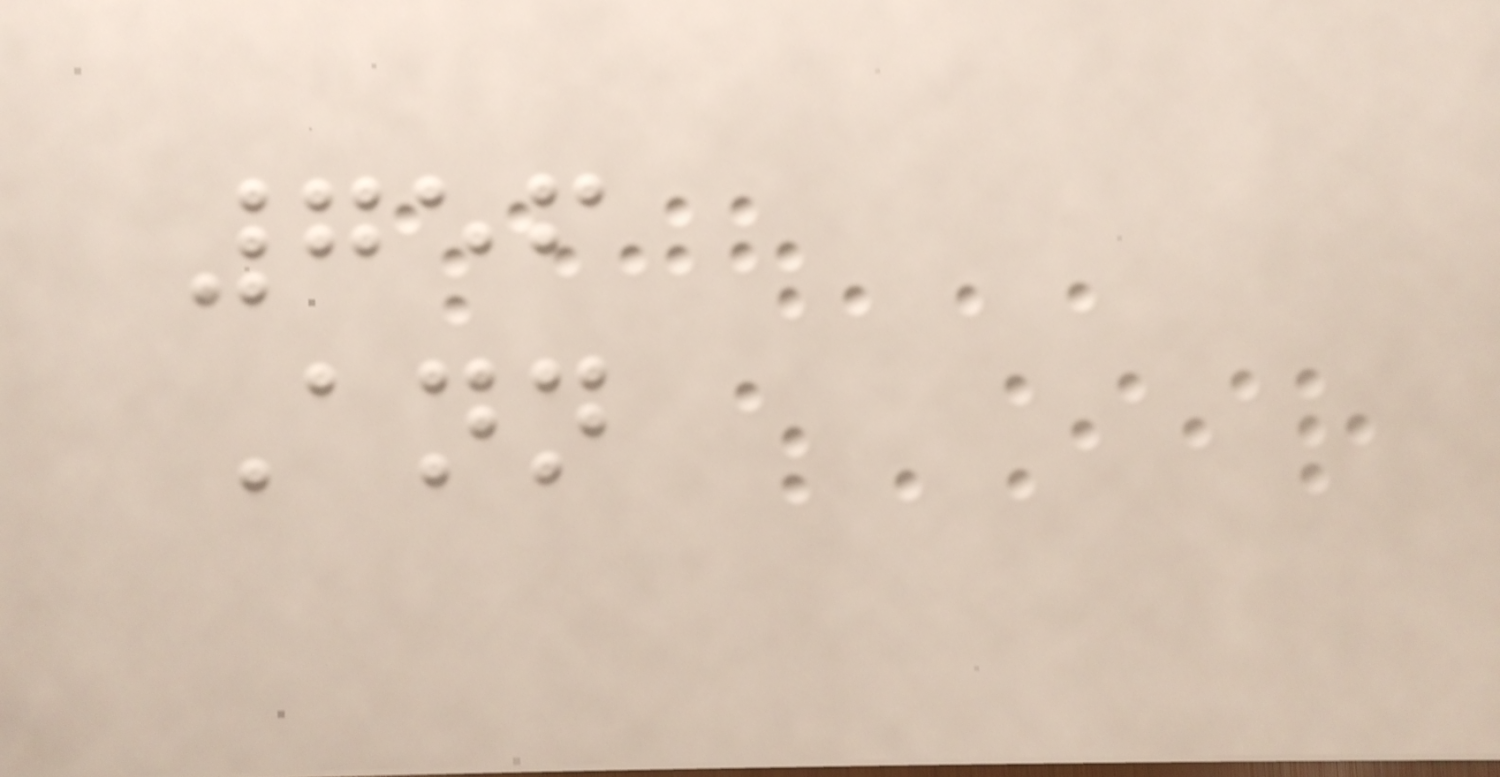756
Ann
